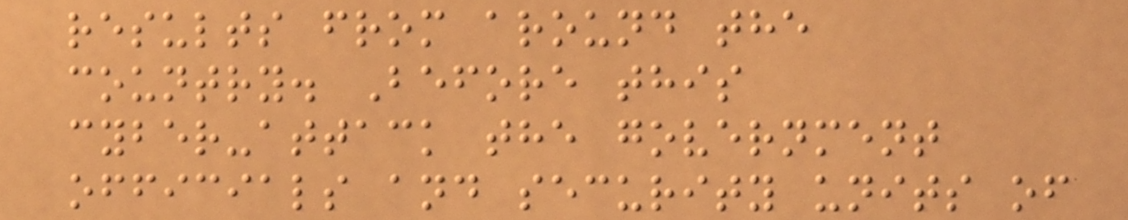results from around the
country. Before this
cyber-attack the government
officials and security units of
